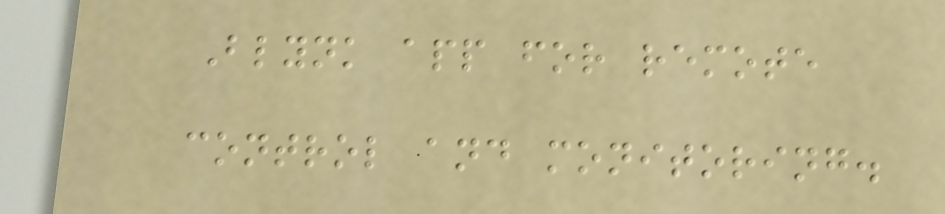Blynk app for remote
control and monitoring.
